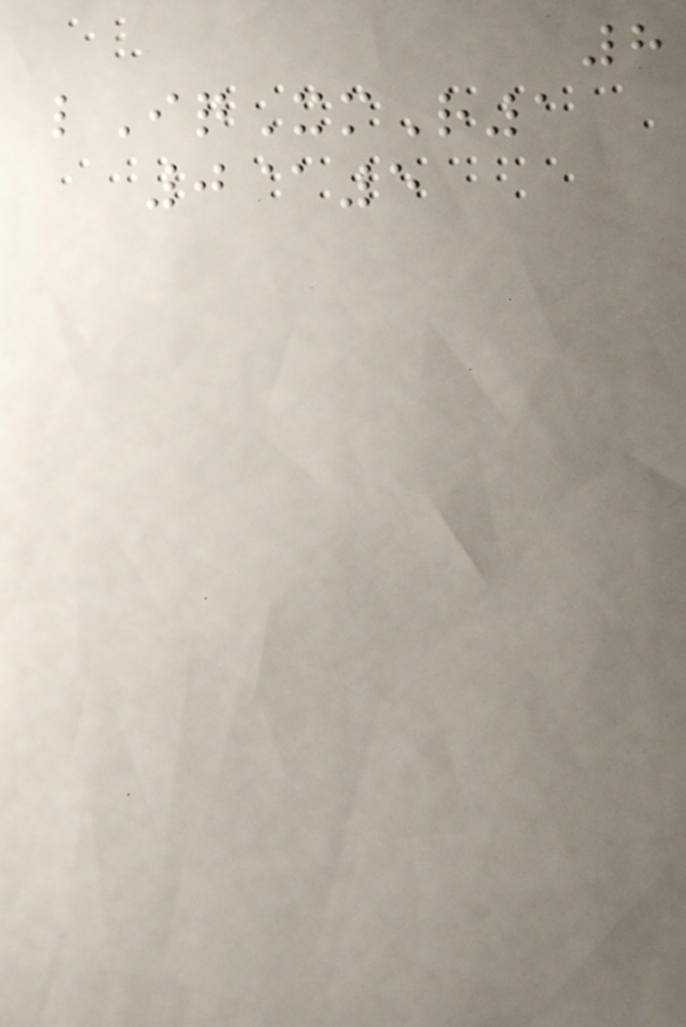8
lIqXmR1
0@5
